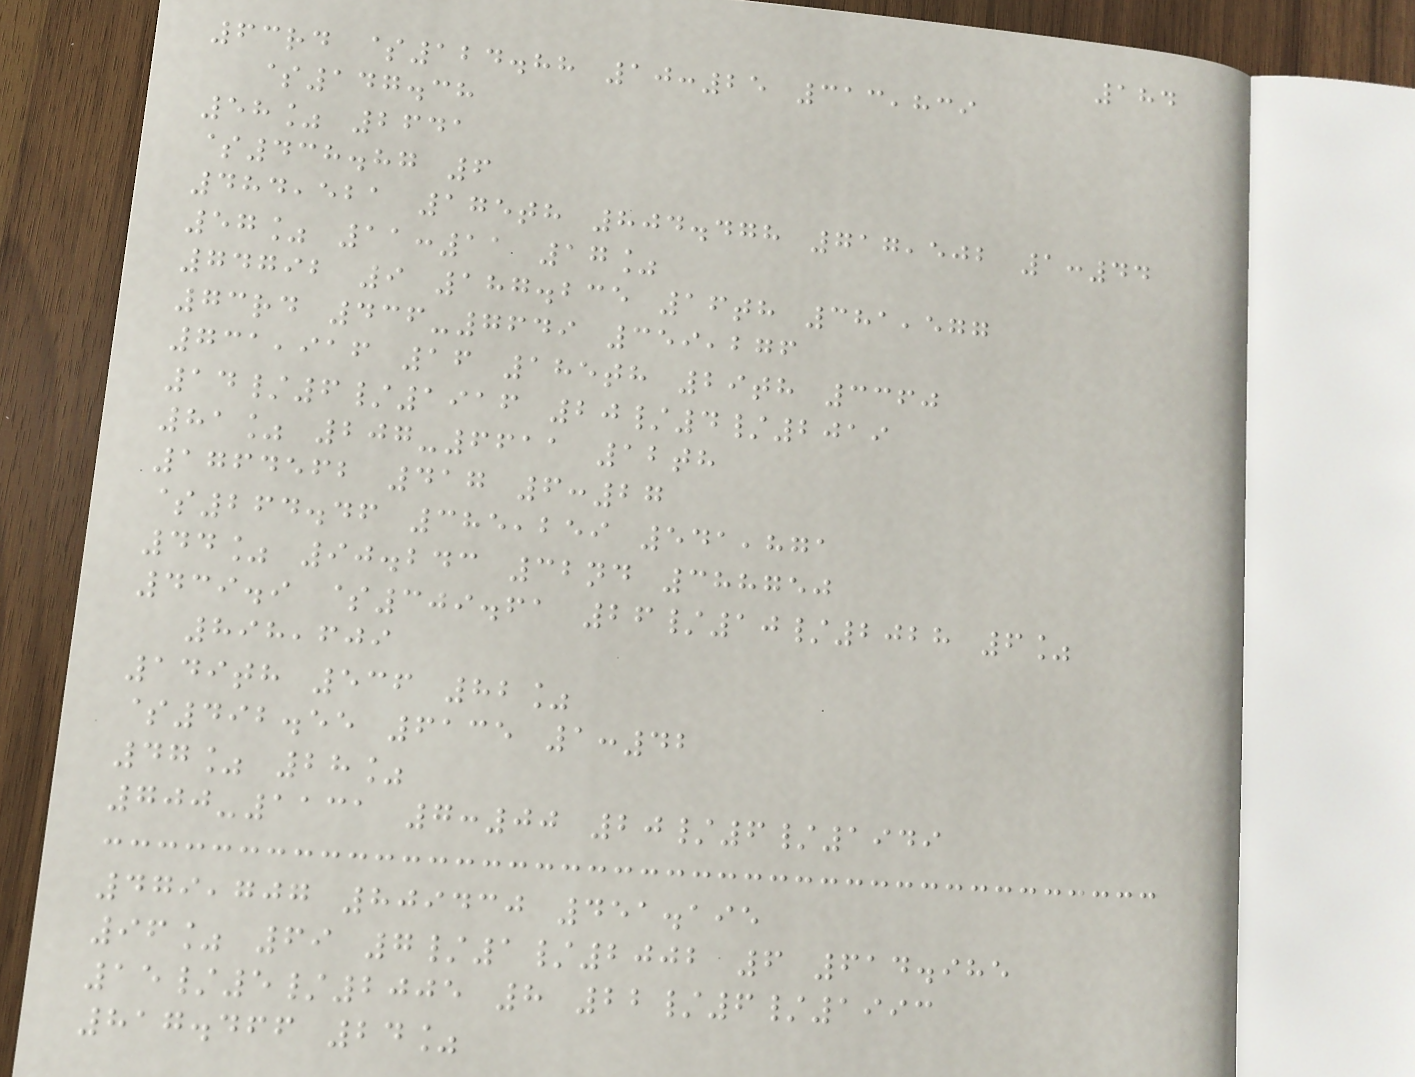184
63rd $124.88 10:25 313,839
$147.38
58% 2641
$438.87 6
484,521 175th 804.478 717,502 1:44
57% 11:11 17%
74792 9 187.235 16th 381,577
73rd 436-7649 359,276
731,916 16 185th 29th 3360
14/6/1916 20/4/2019
81% 207-6611 12th
1764562 417 6:27
$264.46 385,259 541,871
44% 90.243 32nd 388750
439.9 $309.61 26/10/2028 6%
898,609
149th 536 82%
$492.55 6135 1:42
47% 28%
700-1131 7:00 20/6/1949
479,707 809430 451.195
96% 69 7/1/2002 6 614.985
15/5/2005 8 22/6/1993
817.466 24%
